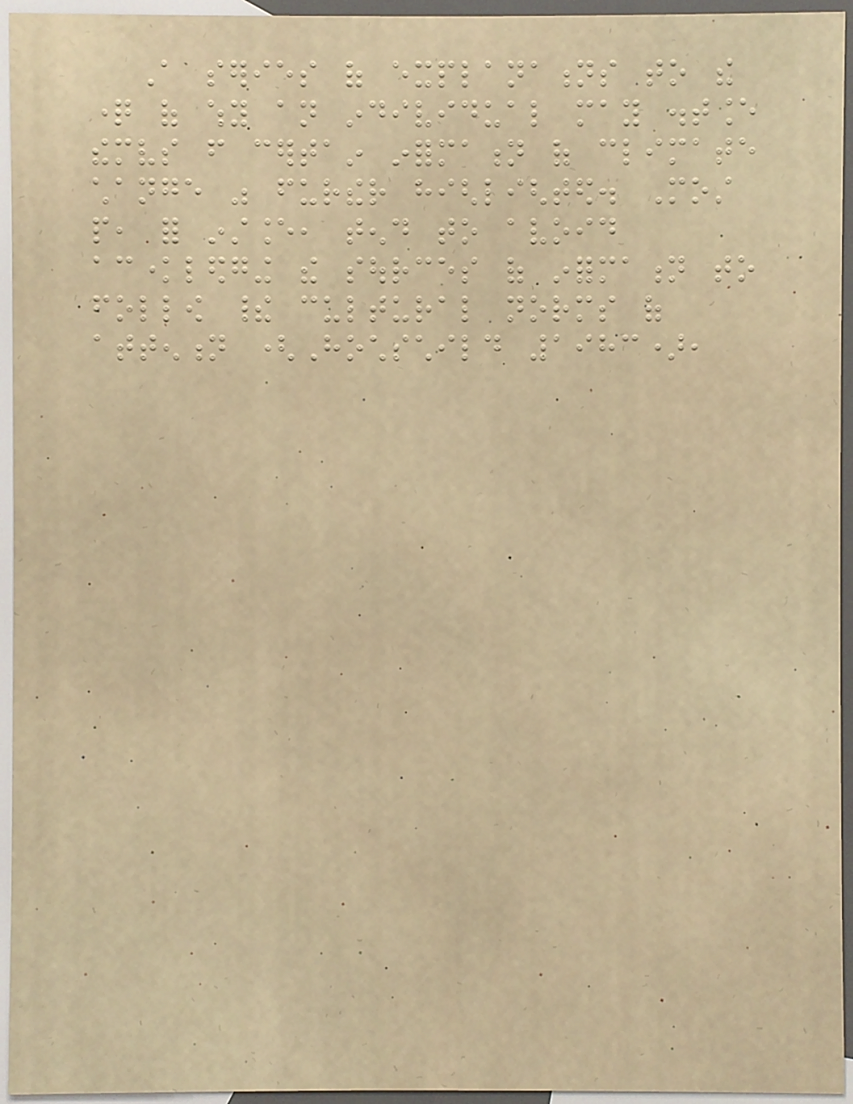A series of explanations to the
question of why an individual may distance
themselves from certain information of climate
change was further highlighted. Most
people, for instance, tend to avoid
acknowledging the sources of information to
follow their cultural norms of
attention (Hochschild 1983),
